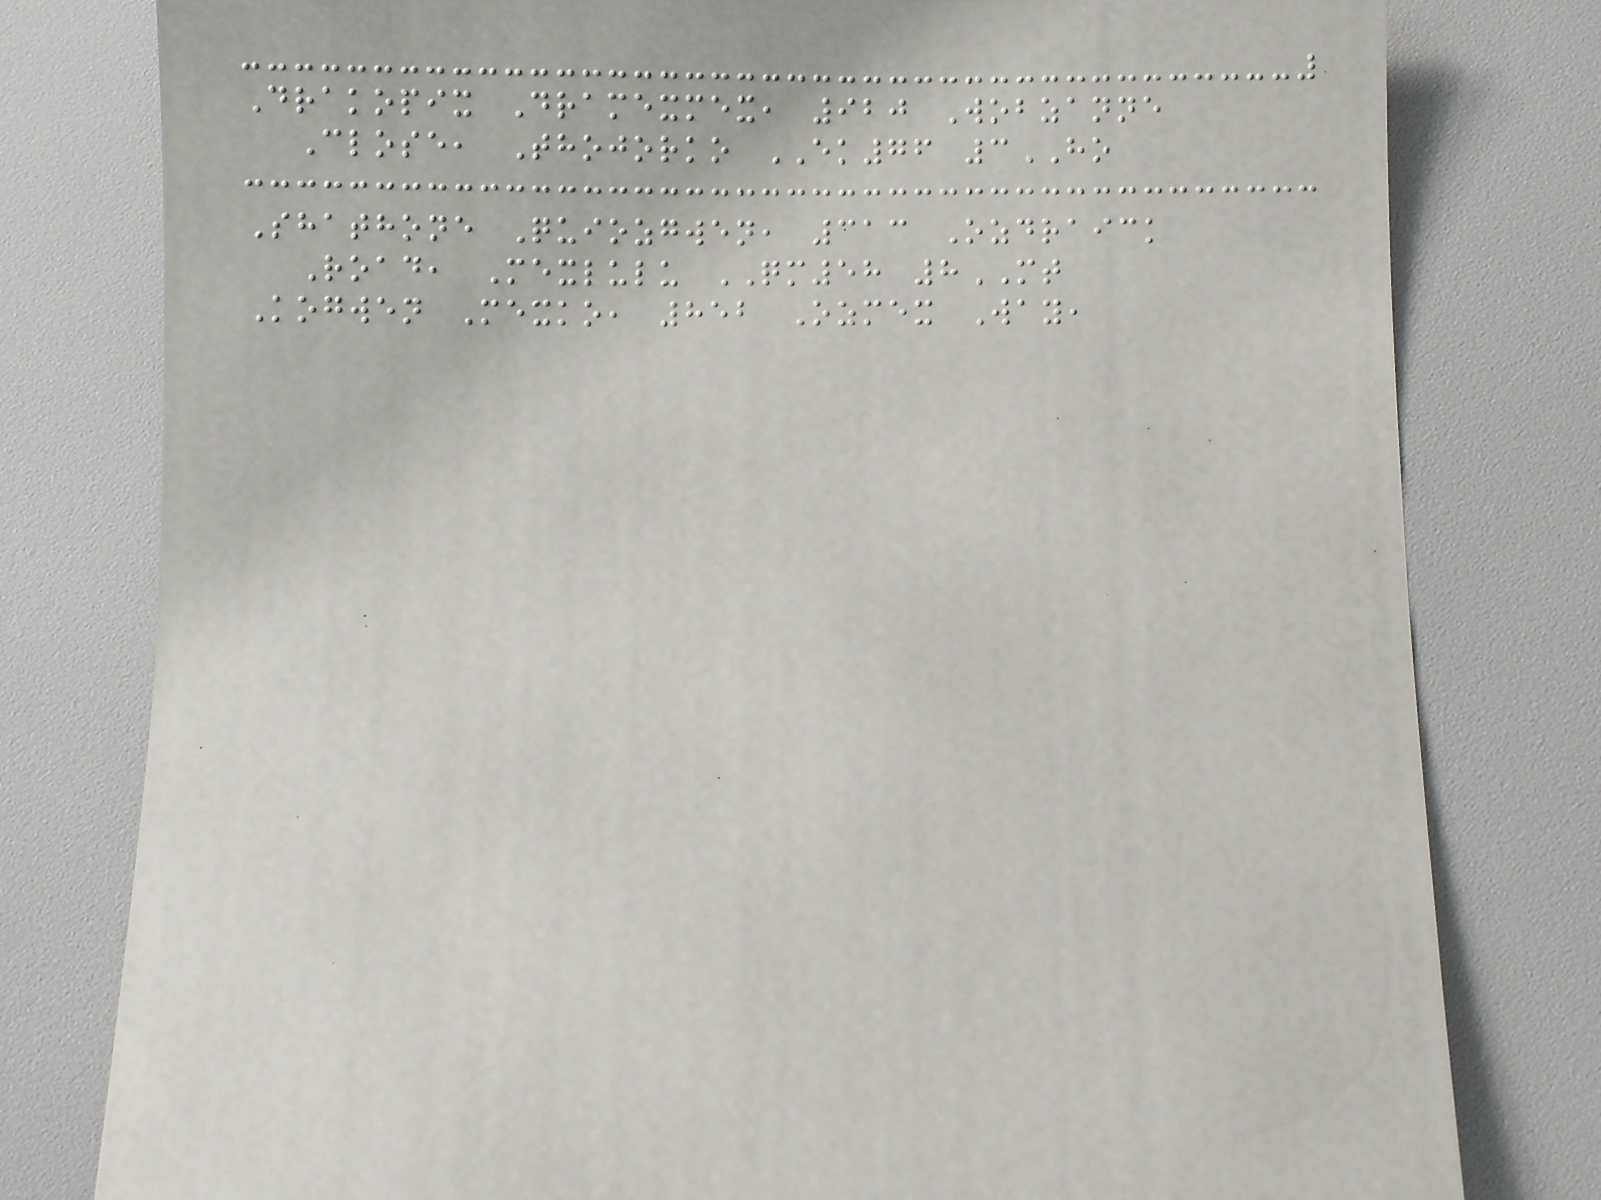Drakopix Dramexmex, 920 Wobzanne
Close, Thojorko EK76 3HO
Shathone Quiozgwen, 313 Ozdraick
Road, Mexlulu QM58 8MT
Kogwen Mexko, 852 Ozmex Way,
